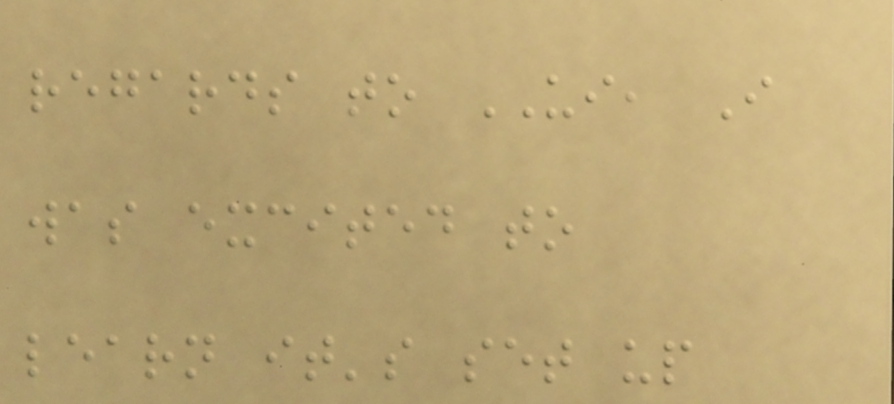regards to UI, I
was excited to
learn it's set up
